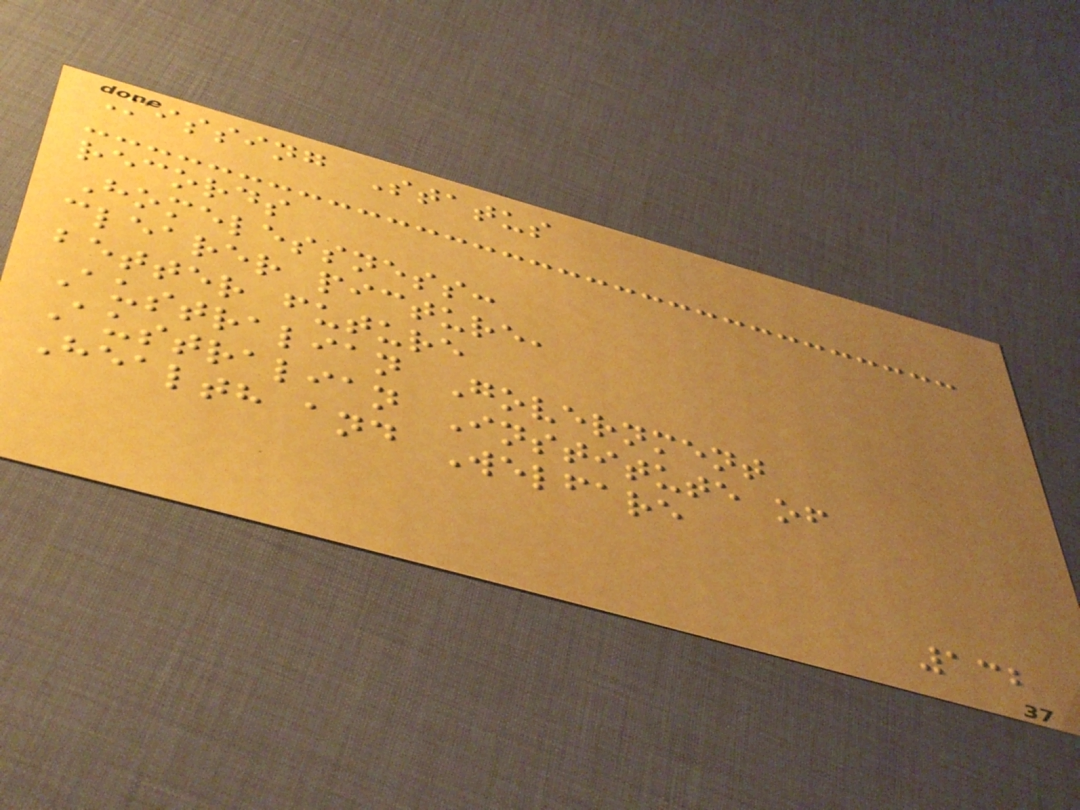Missing Status
records
Homelessness:
clearer picture,
better future
Australian Government
Australian Institute of
Health and Welfare
132
